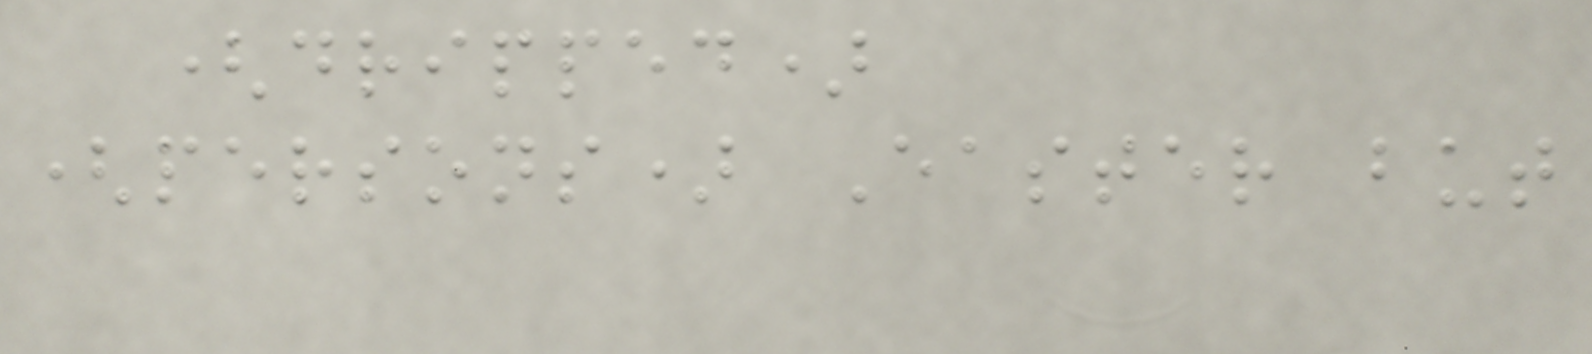(dripped)
(persons) Easter but
